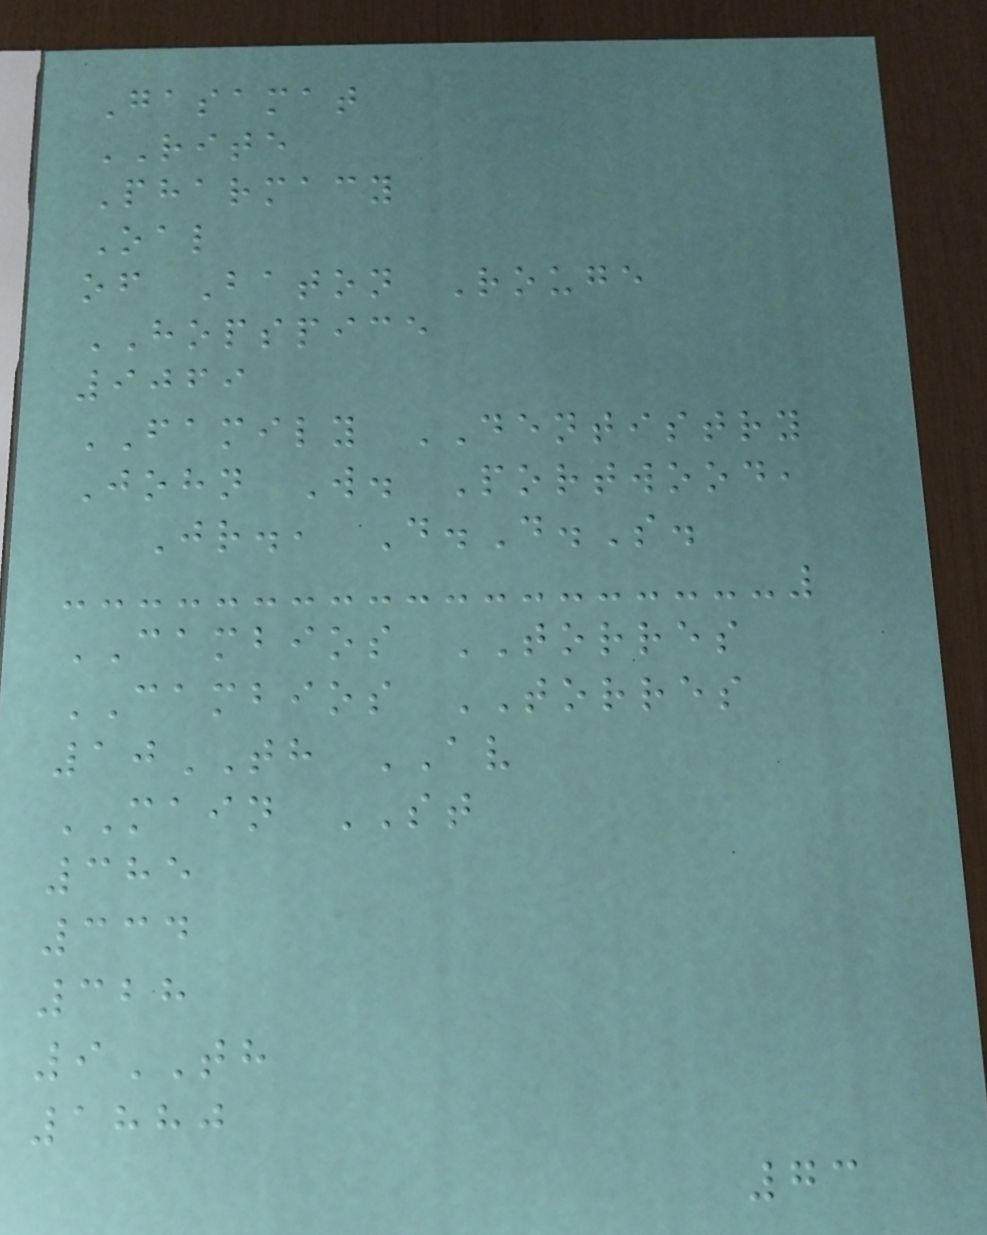Gasamat
RITE
Pharmacy
Oal
of Baton Rouge
HOPSPICE
9069
FAMILY DENTISTRY
John W. Portwood,
Jr., D.D.S.
CAMBIOS TORRES
CAMBIOS TORRES
10TH AV
MAIN ST
385
334
328
9TH
1880
73
